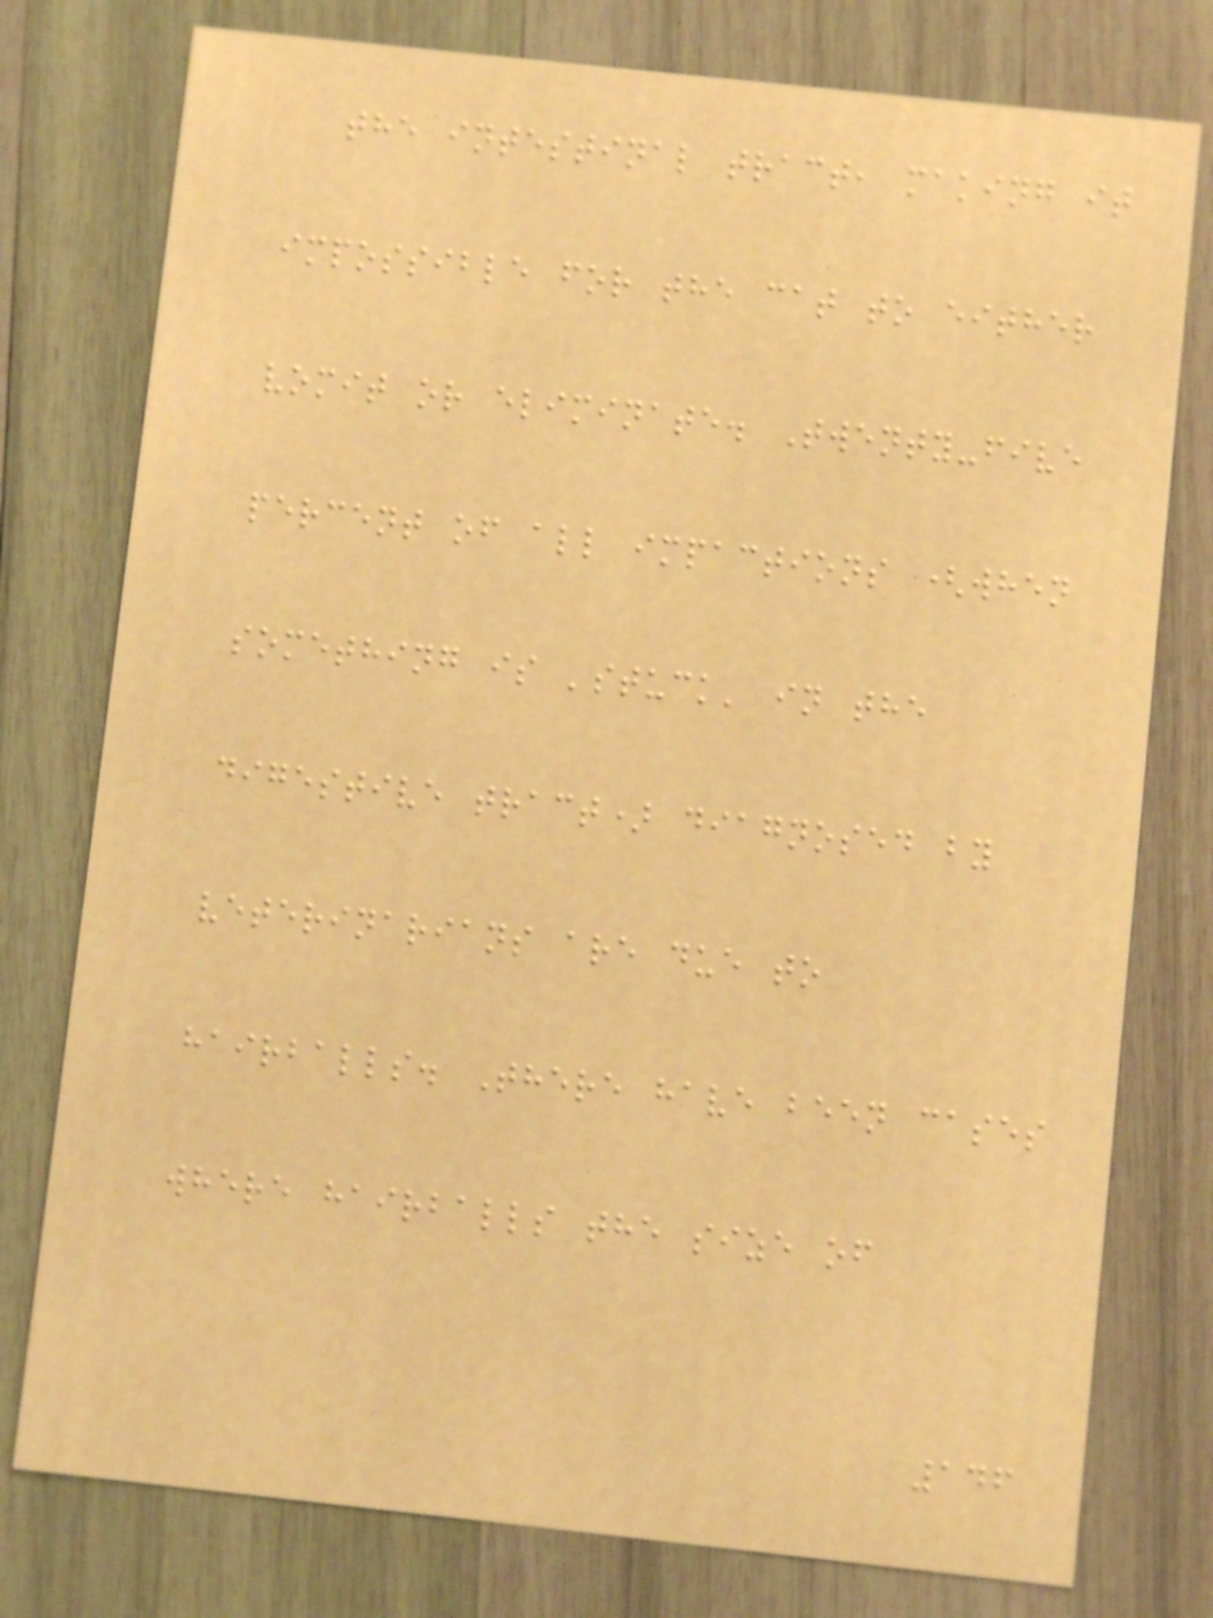the intestinal tract, making it
impossible for the cat to either
vomit or eliminate. Twenty-five
percent of all impactions (when
something is 'stuck' in the
digestive tract) diagnosed by
veterinarians are due to
hairballs. There have been cases
where hairballs the size of
146
